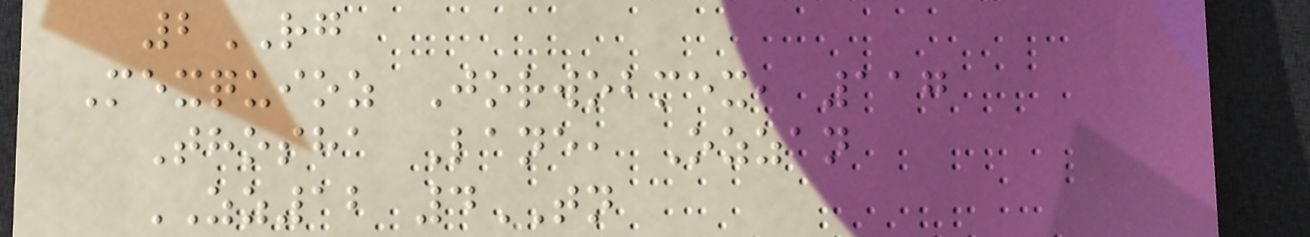2RG
Mexquioz Jorwobmex, 117
Thosha Lane, Ozzan
ZZ12 4TN
